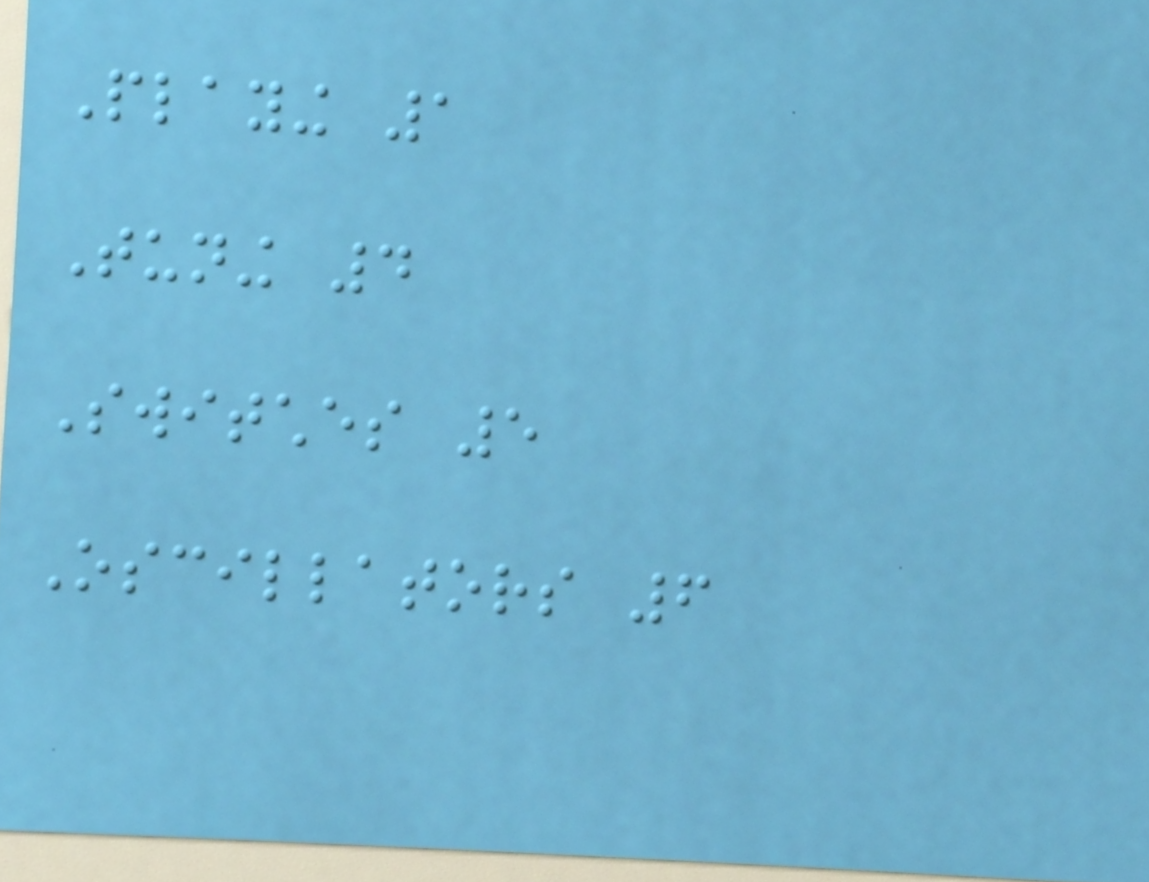Playing 1
Tuning 4
Switches 5
Oscillators 6
